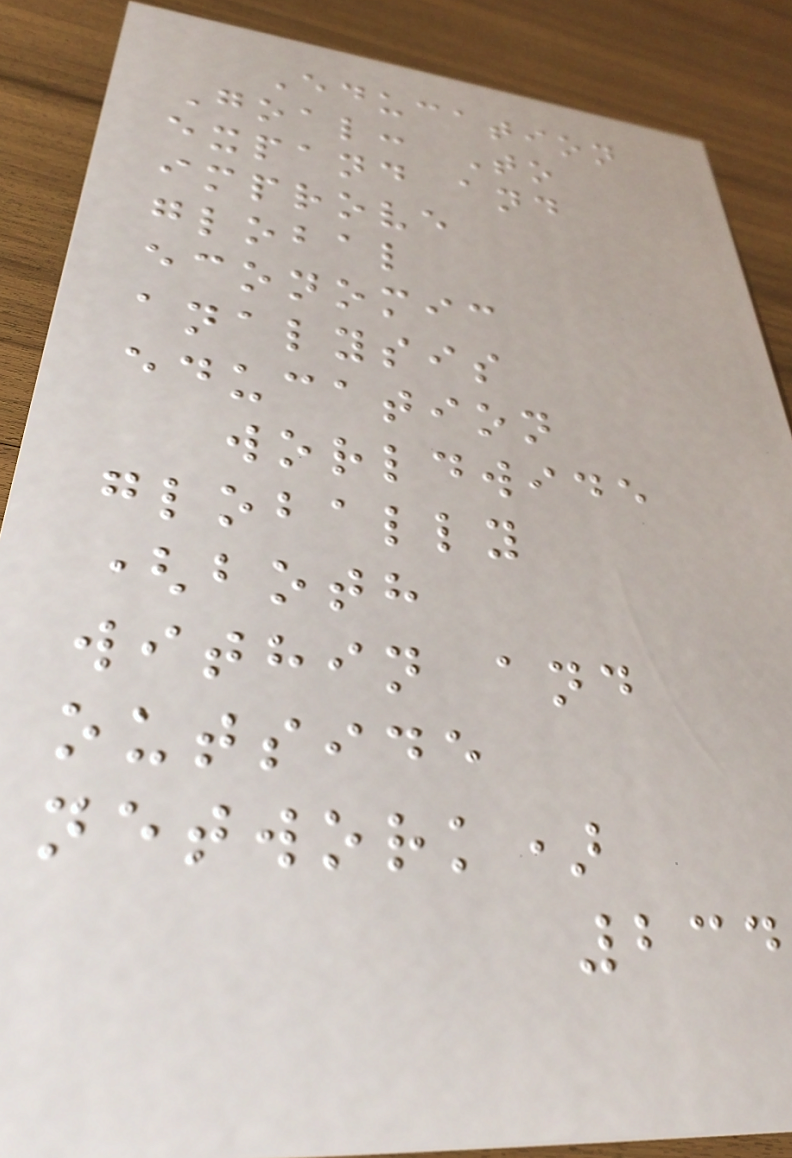Education
Goal: To
expand and
improve
global
economic
analysis
education
worldwide
globally
(both
within and
outside
network)
234
